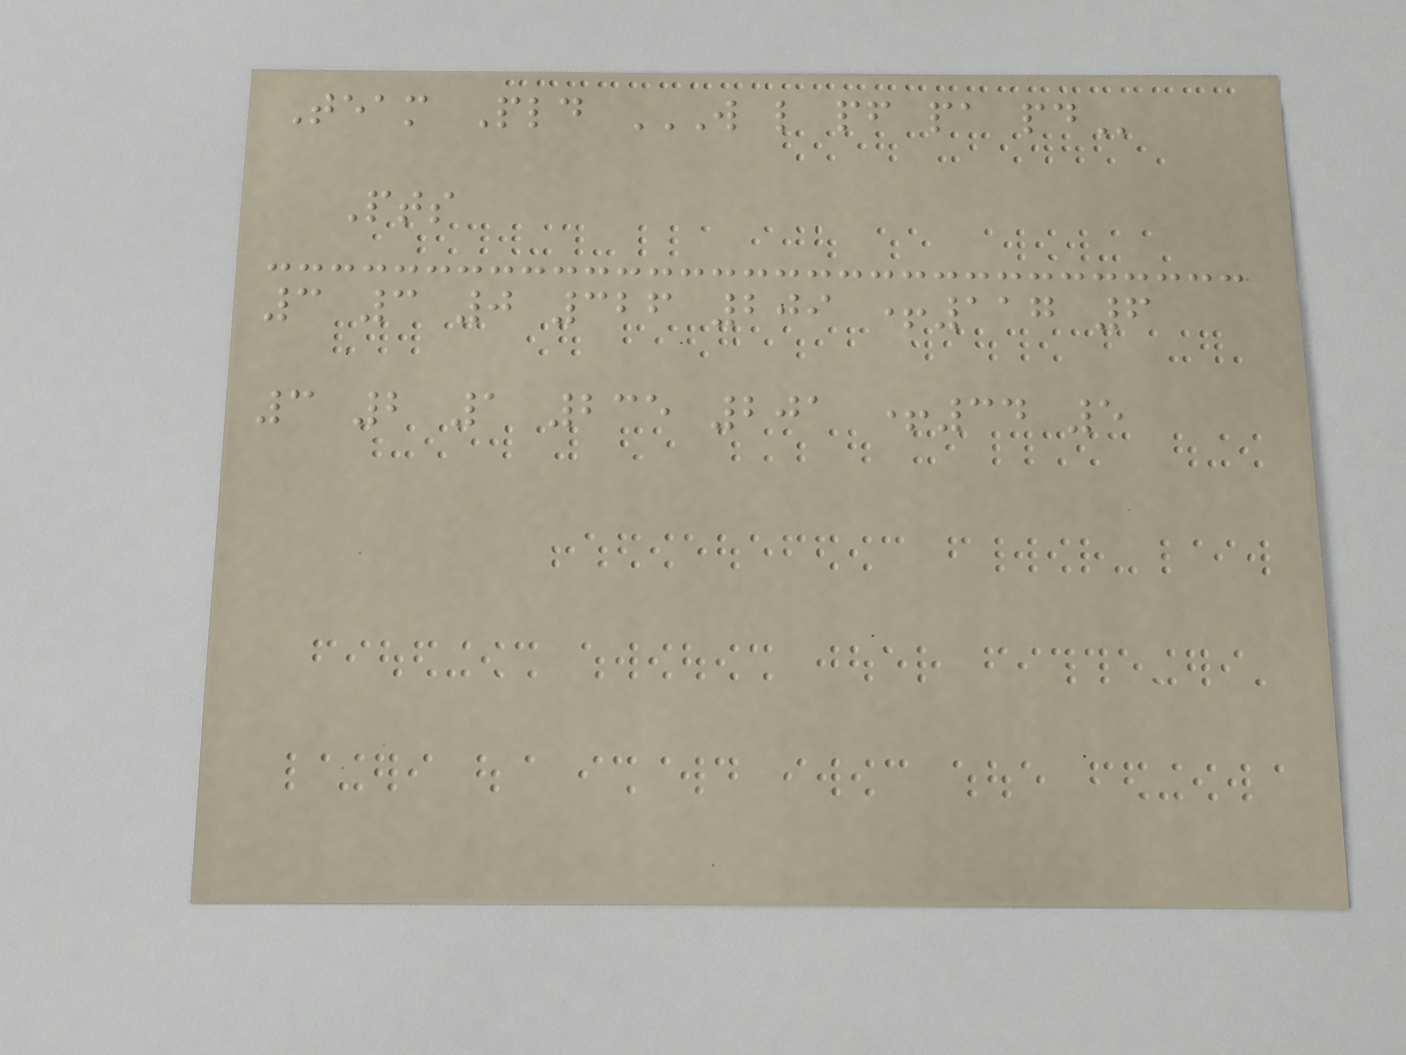Team Pld W L PF PA PD
Pts
3 3 0 326 209 +117 6
3 2 1 235 201 +34 5
